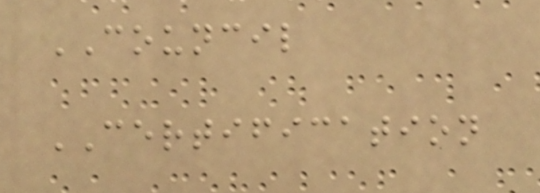COUNCIL
CERTIFICATION
